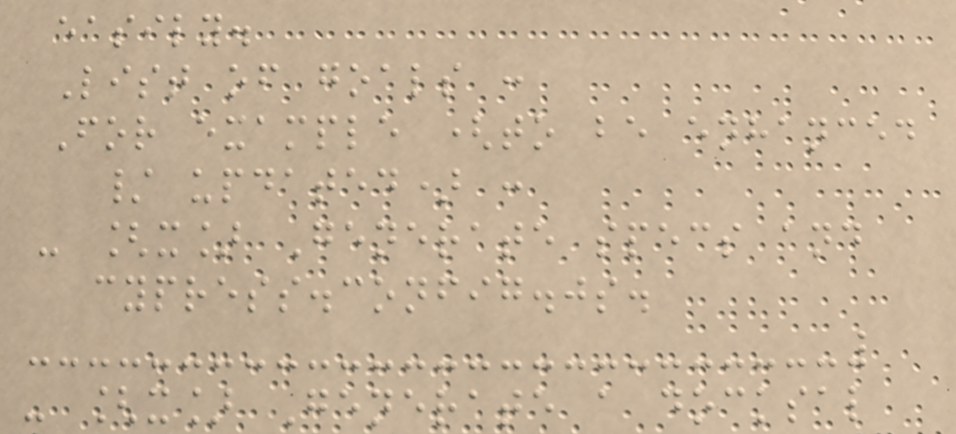easily.
List of goals :
For example (to be enhanced
/ updated) :
- [x] Generate specs and
cypress.config.js.
- [x] Generate a docksal
